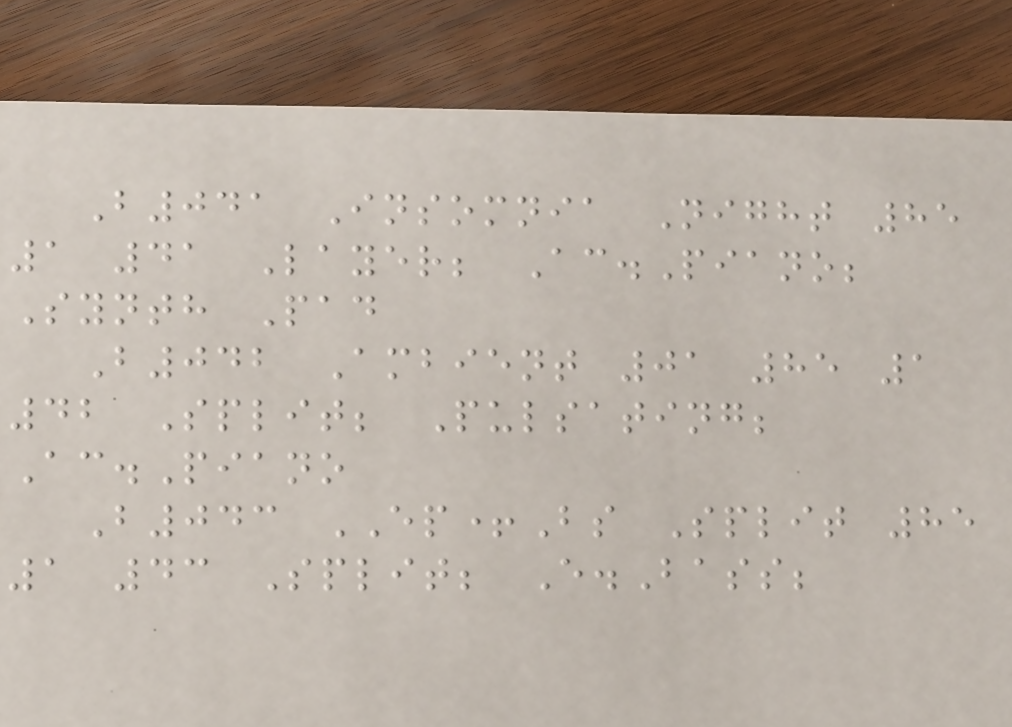B041 Insomnia Night 85
1 41 Layer; Ac.Piano;
Synth Pad
B042 Ambient 01 85 1
42 Split; Pulsating;
Ac.Piano
B043 EP+Bs Split 85
1 43 Split; E.Bass;
